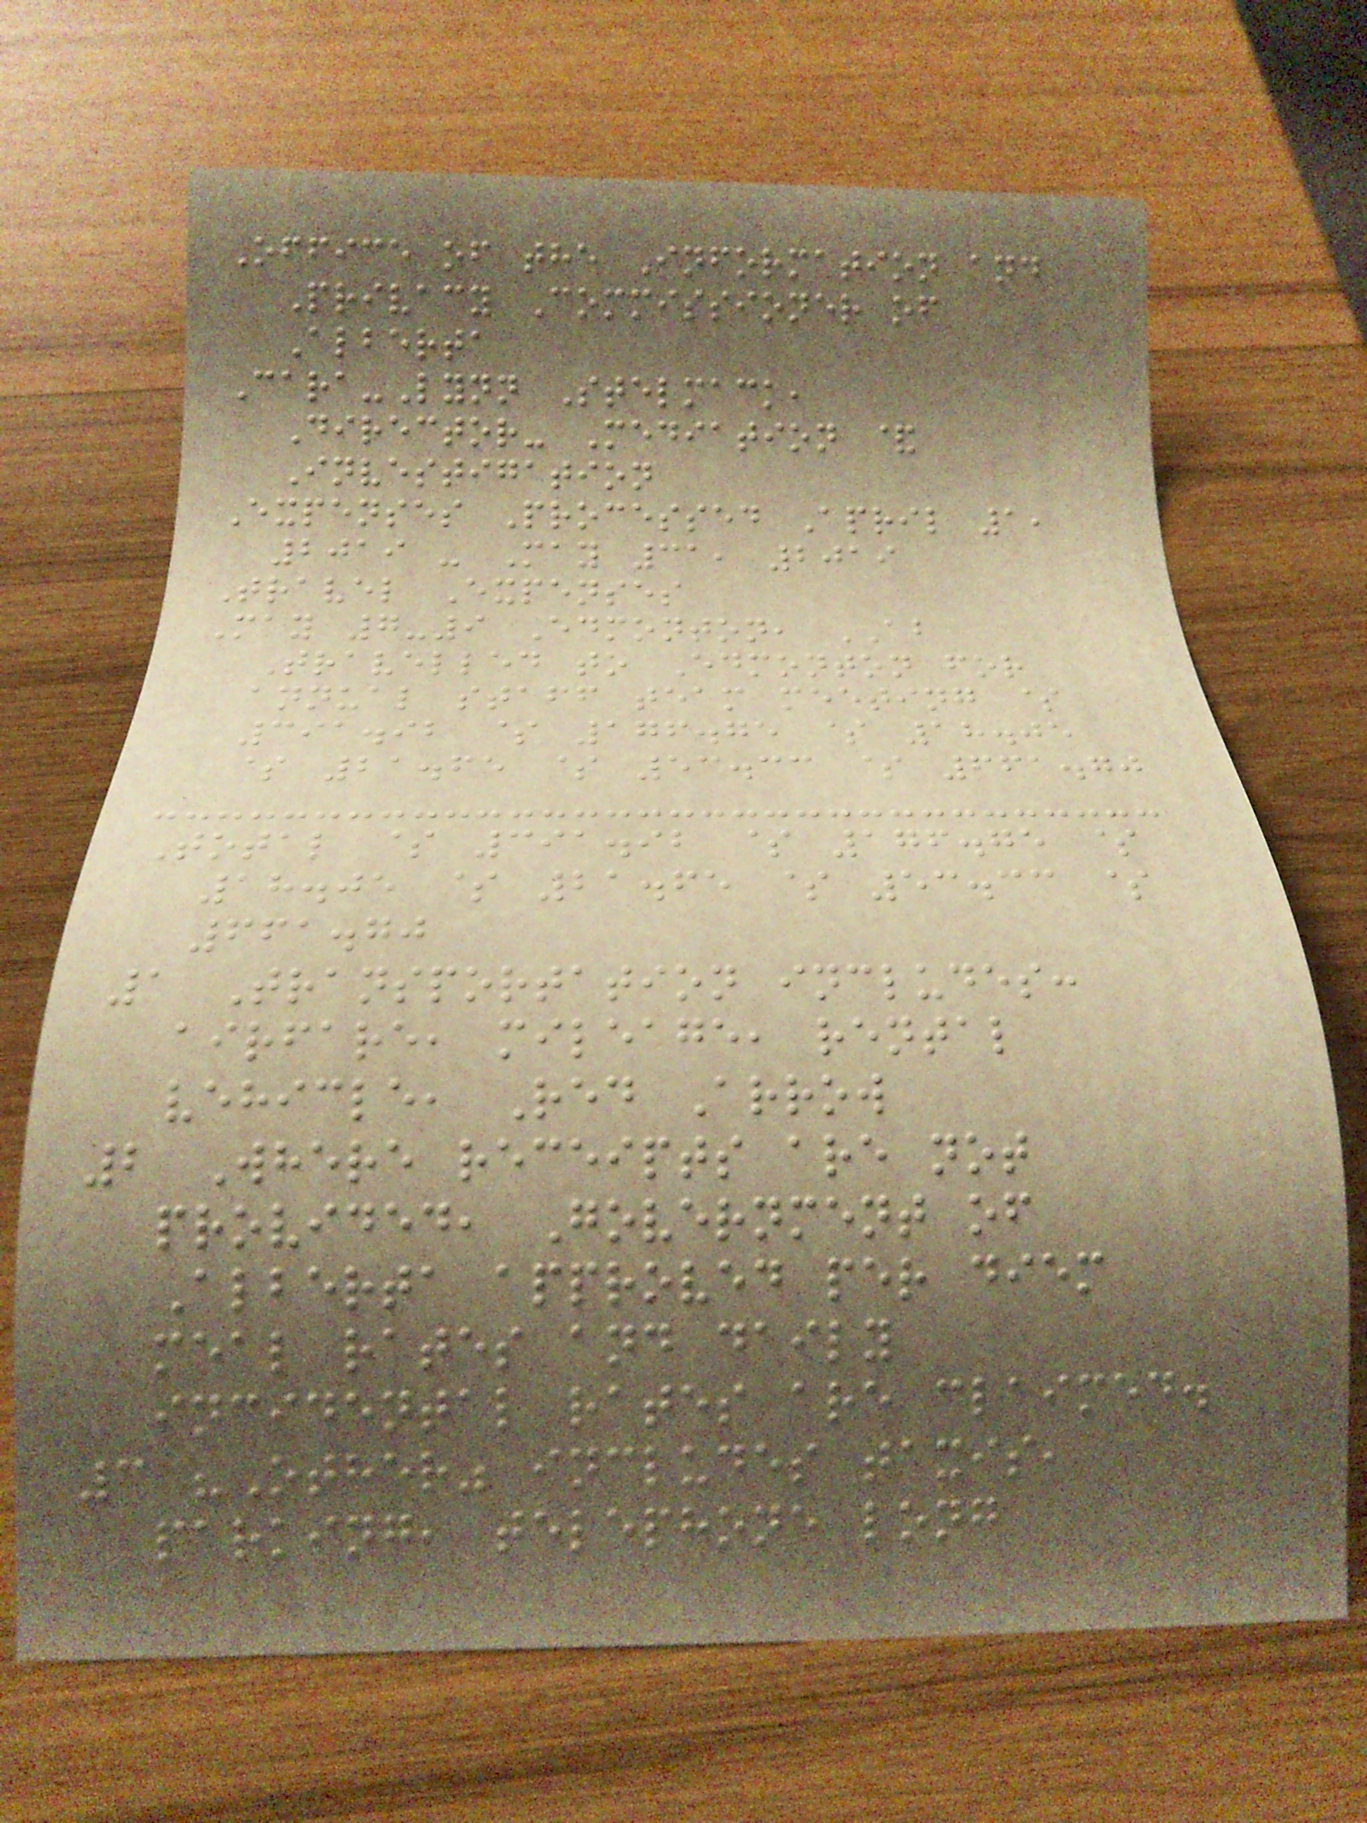Office of the Information and
Privacy Commissioner of
Alberta
Cara-Lynn Stelmack,
Director- Mediation &
Investigation
Expenses Processed April 1,
2019 - May 31, 2019
Travel Expenses
May 7-9 Edmonton, AB
Travelled to Edmonton for
annual staff team meeting $
391.92 $ 176.75 $ 18.05
$ 21.65 $ 53.33 $ 661.70
Total $ 391.92 $ 176.75 $
18.05 $ 21.65 $ 53.33 $
661.70
1 Transportation includes:
airfare, mileage, rental
vehicle, Red Arrow
2 Where receipts are not
provided, Government of
Alberta approved per diem
meal rates and daily
incidental rates are claimed.
3 "Other" includes taxis,
parking, telephone long
